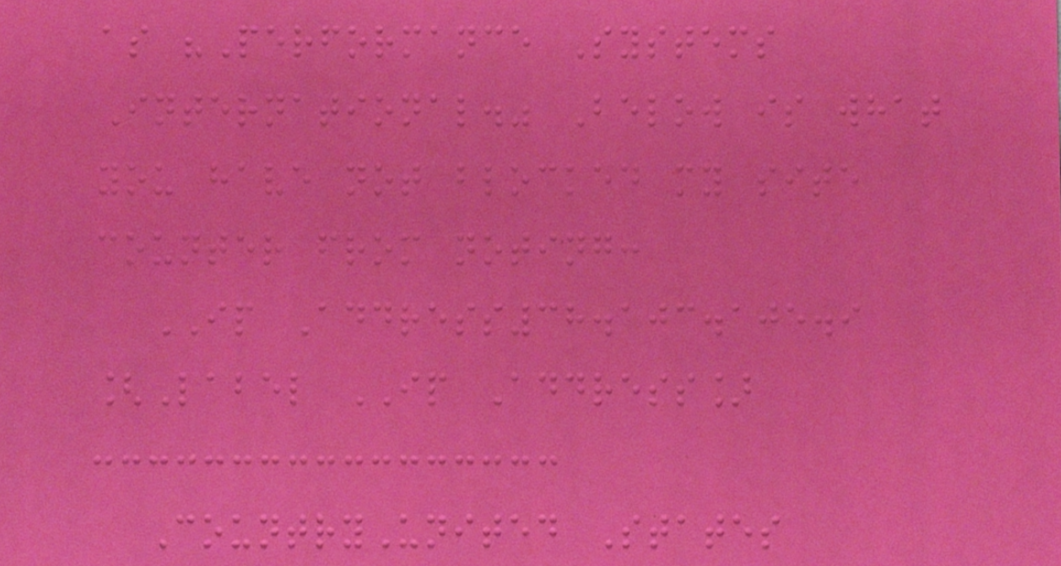as "Performance Systems
International." Below is what
you have not blocked my site
counter from noting:
IP Address38.103.105.9
[Label IP Address]
CountryUnited States
